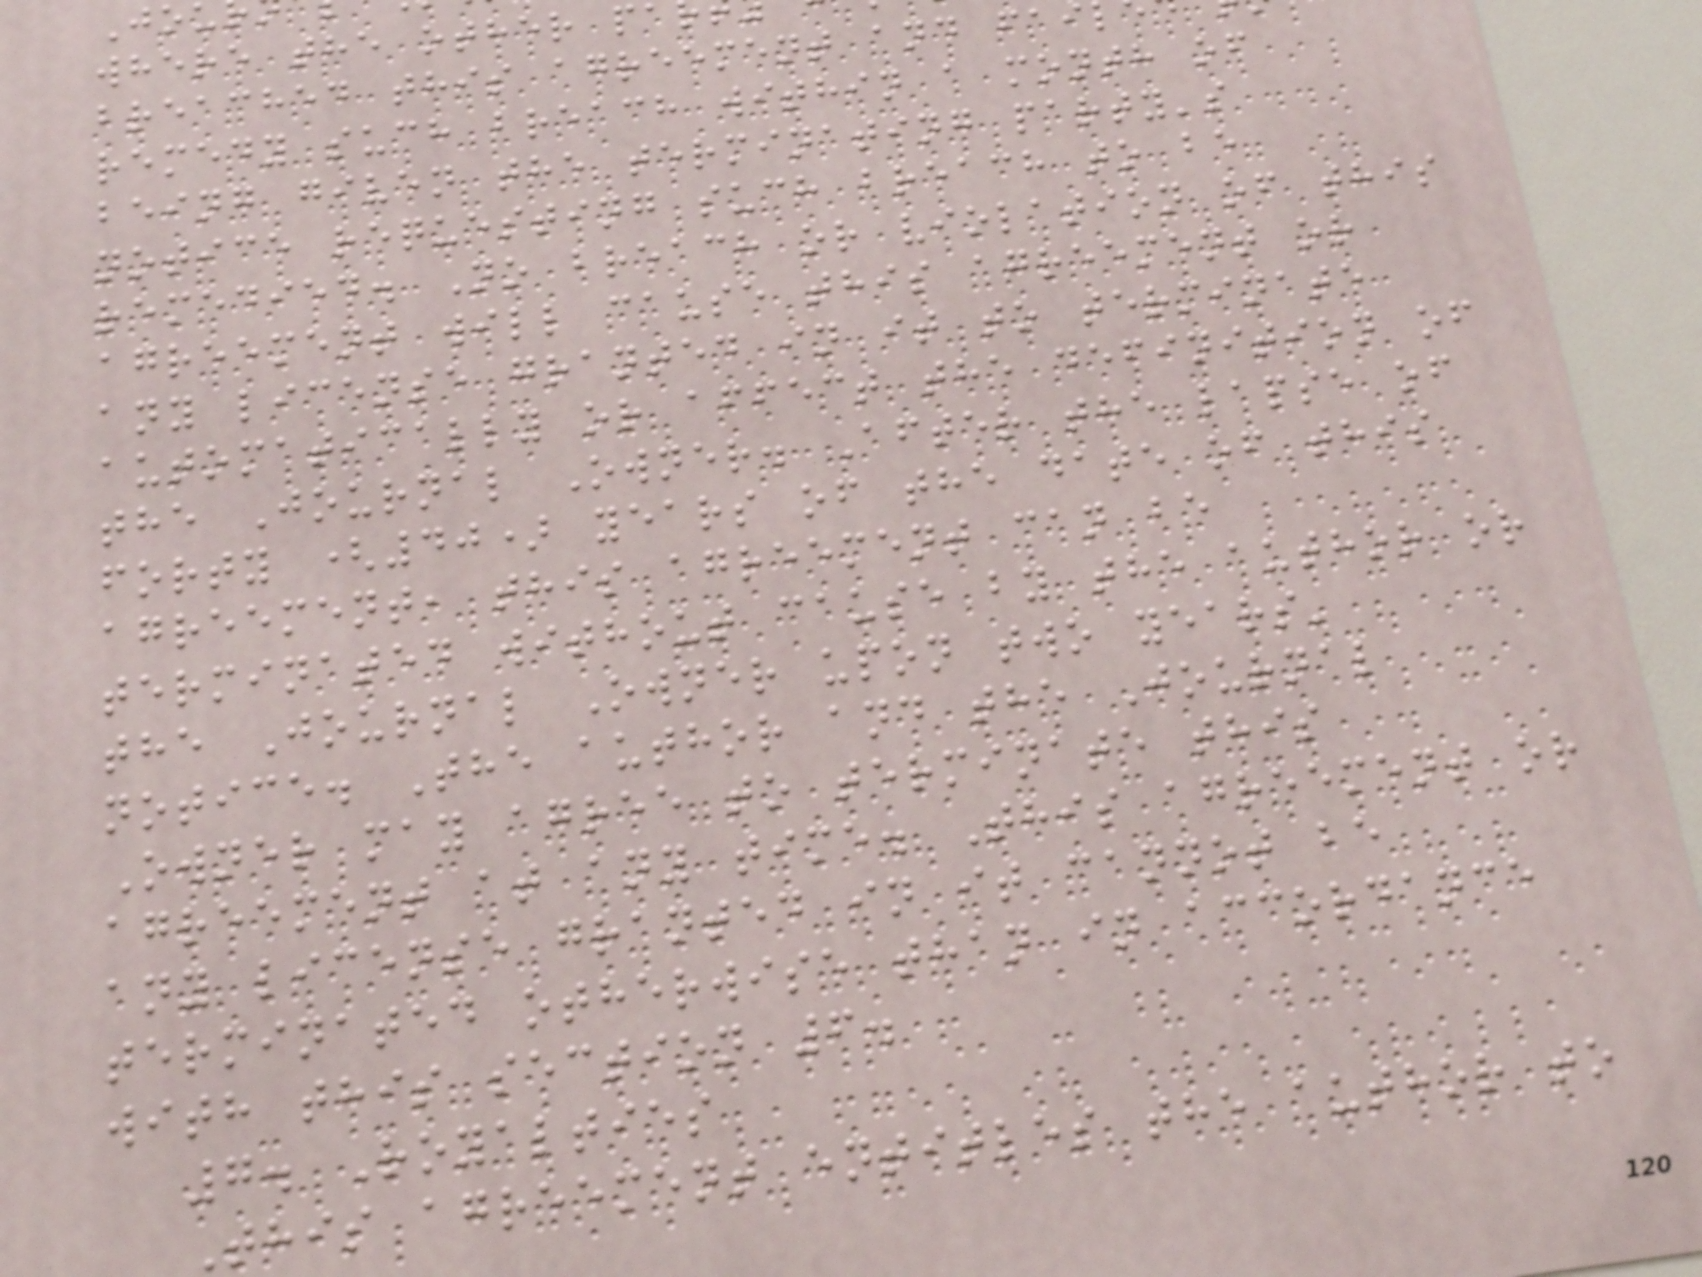where the other pa
breached this agreement and fai
remedy such breach within a month of
being given the terminating party's
notice requesting such breach to be
remedied. No breach or violation of this
agreement will cause this agreement or
any license granted in it to terminate
automatically or affect the definition of
the Journal Owner. After the lapse of
forty (40) years of the date of this
agreement, this agreement can be
terminated without cause by the author or
the Journal Owner upon two years'
notice. The author and the Journal
Owner may agree to terminate this
agreement at any time. This agreement or
any license granted in it cannot be
terminated otherwise than in accordance
with this section 6.
7. Royalties
This agreement entitles the author to
